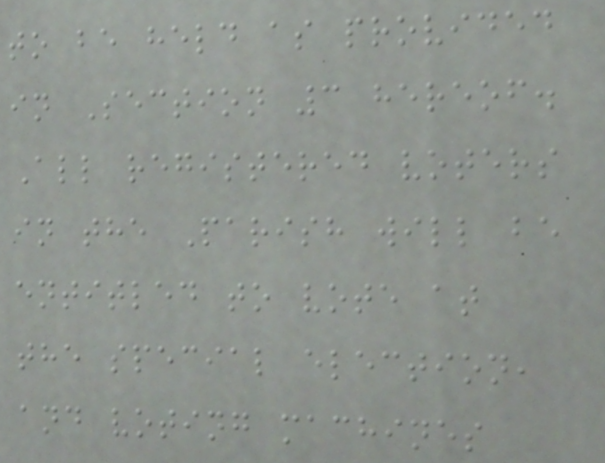to be held as provided
in Section 3 hereof.
All registered voters
in the Parish will be
entitled to vote at
the special election,
and voting machines
